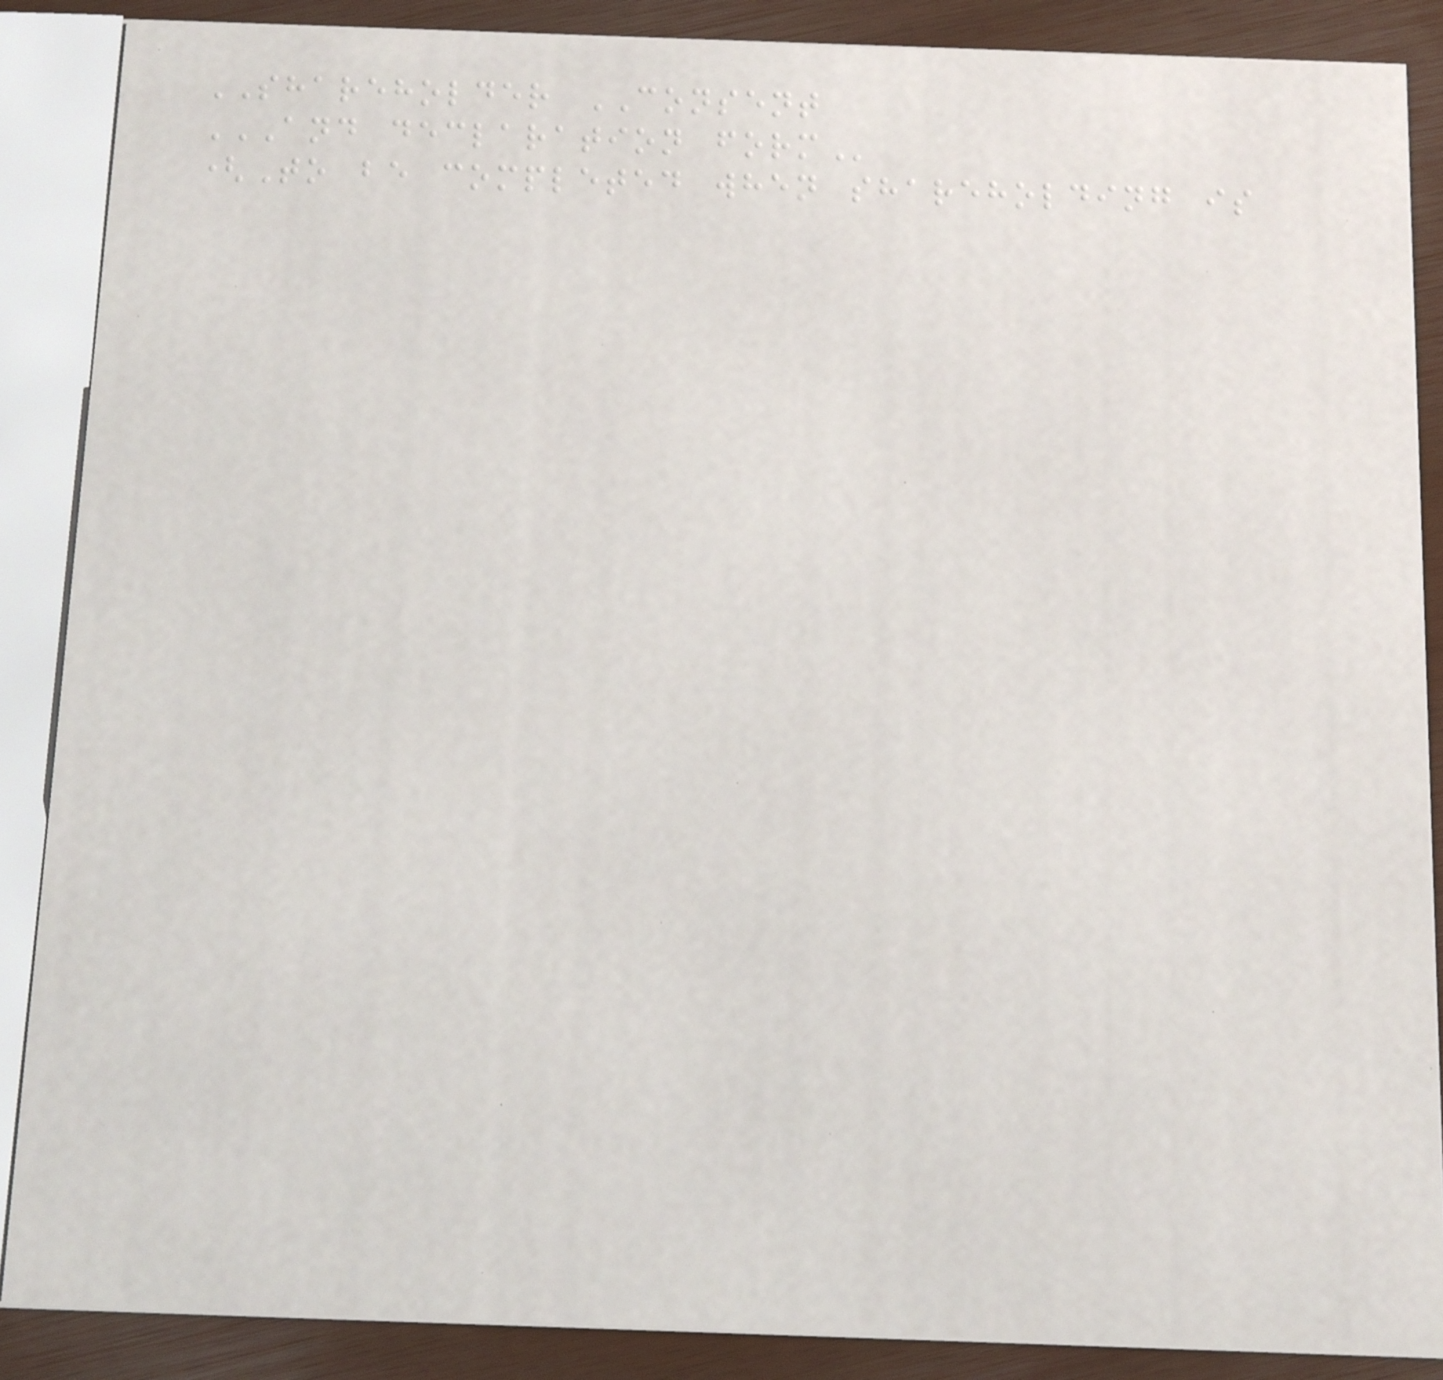SHAREHOLDER CONSENT
AND DECLARATION FORM
(To be completed when shareholding is
